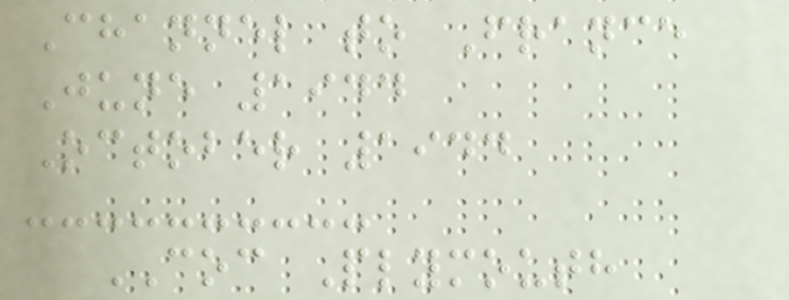Channel to France
June 1944
October 1944
COC Plymouth
